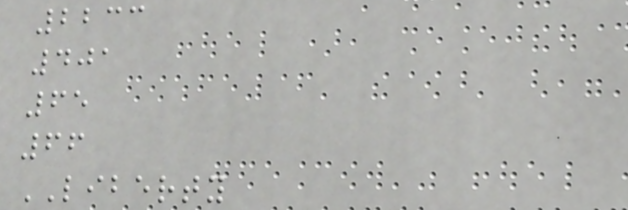2233
401
65
66
LIBERTY
